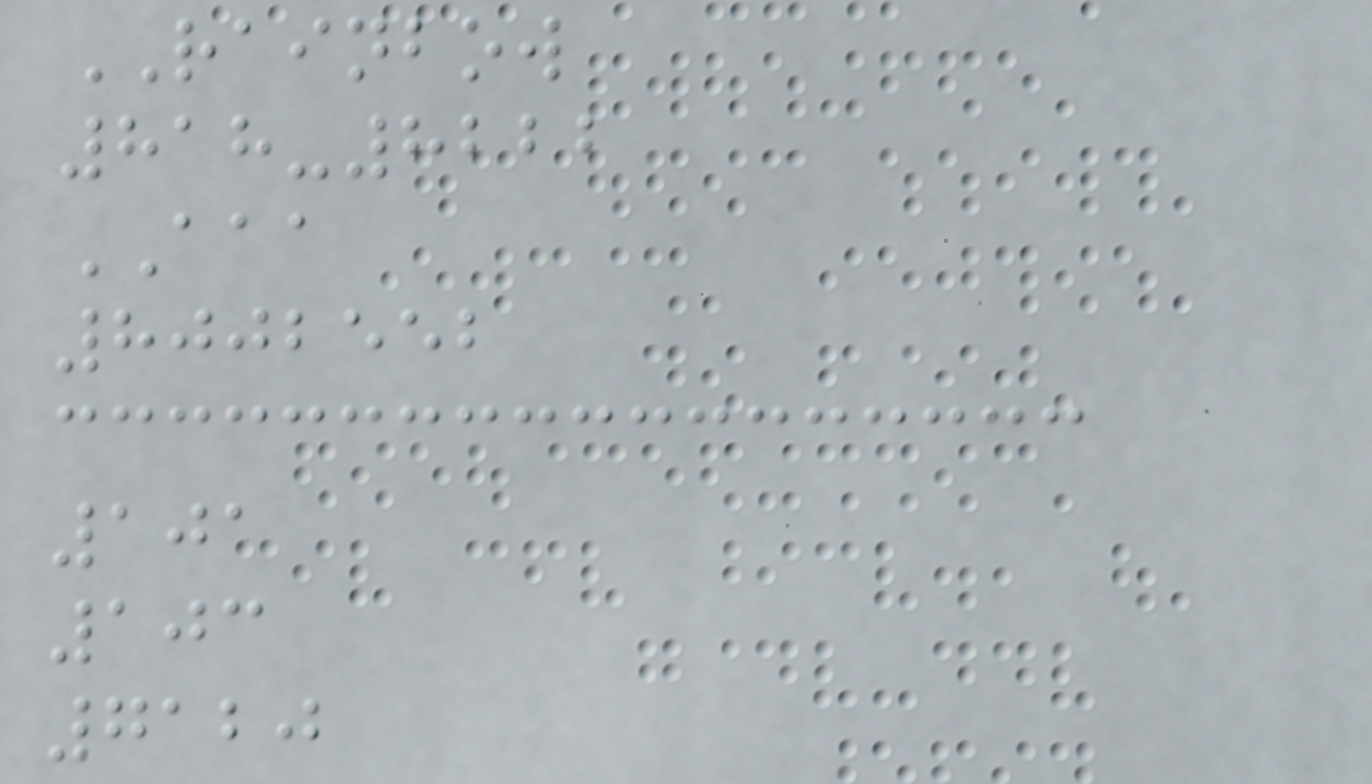RAINBOW
818-8222
AAA
8002552
101
103
7120
